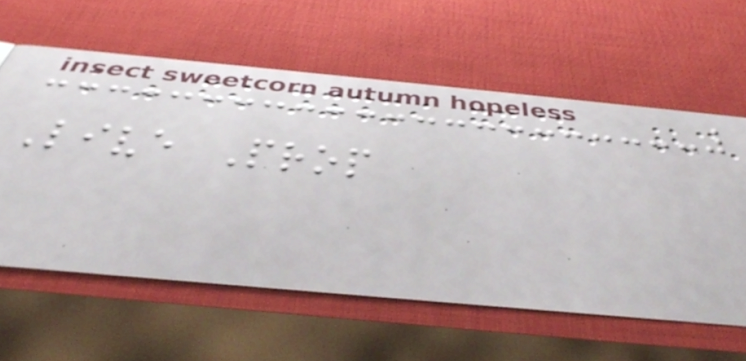Live Prop
